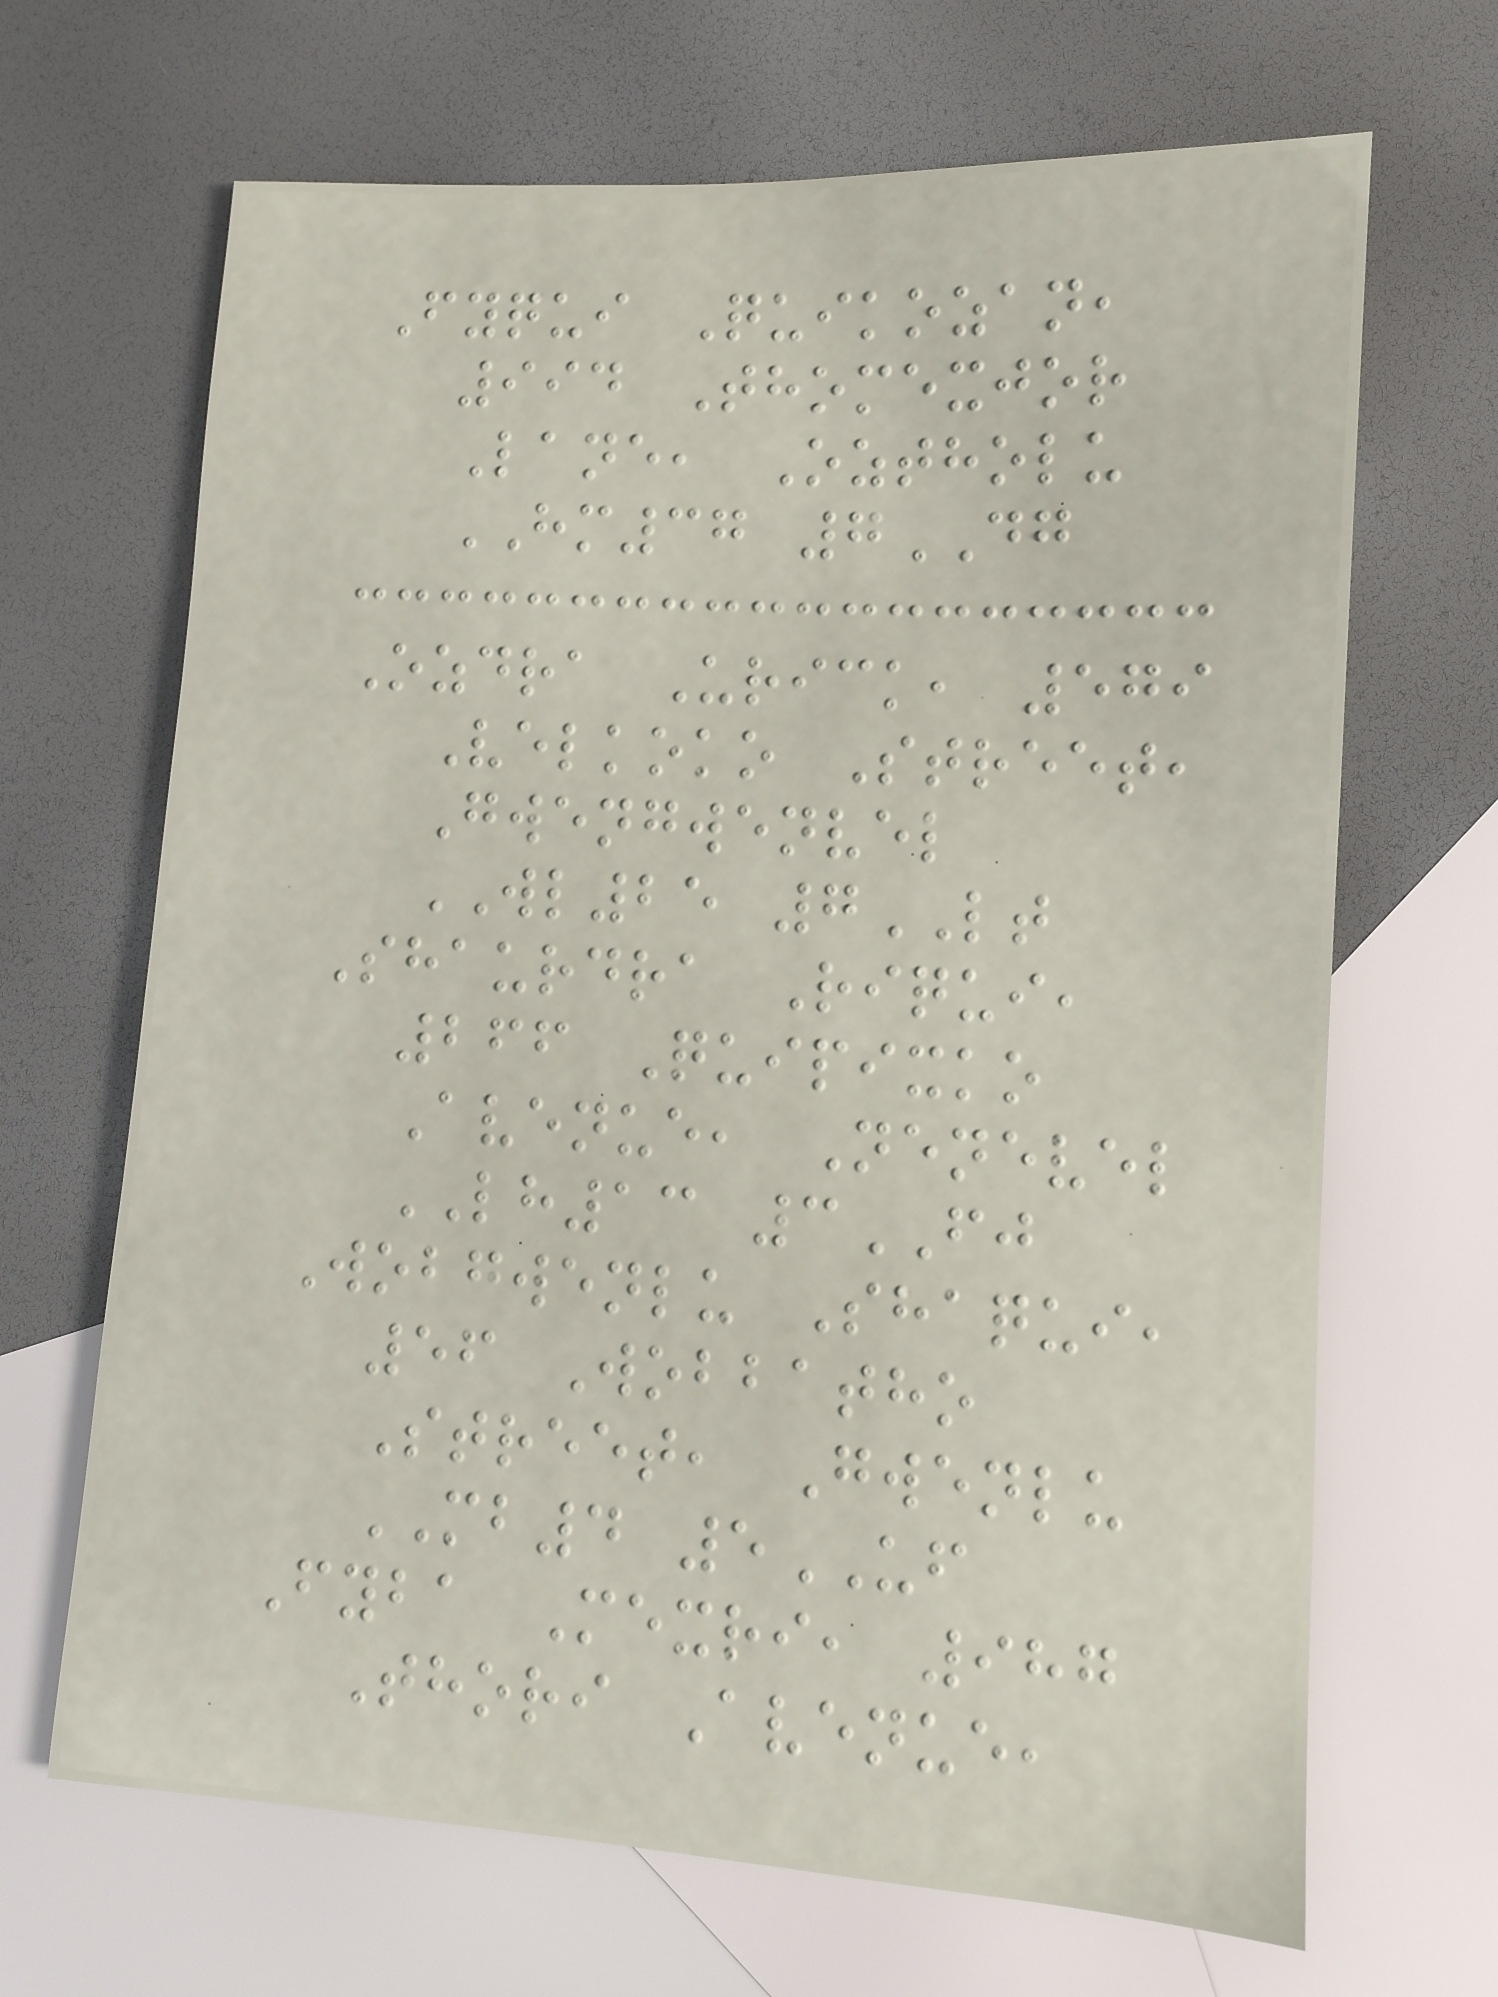Fyqui Quikozan,
994 Thomexjor
Lane, Oztholu
HM37 7DG
Ozdra Urick, 579
Velkoko Street,
Gwengwenvel
WL25 7LT
Shaurdra Riqui,
266 Quipixko
Avenue, Nenevel
LH13 3FJ
Wobgwenlu Shaqui,
56 Wobbatho
Street, Gwenlu
MB4 5UF
Fyba Mexri, 987
Thori Avenue,
